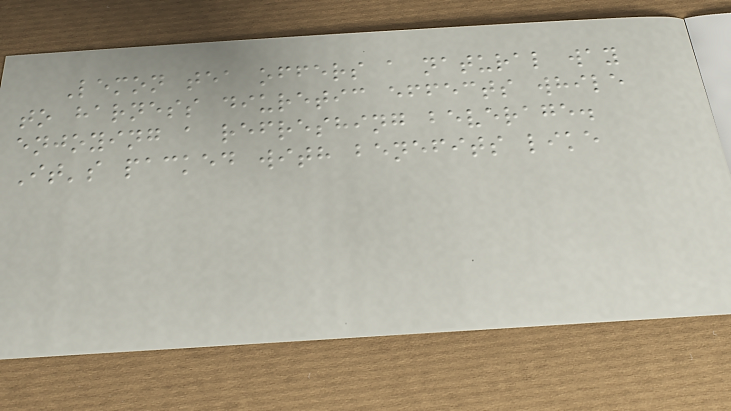Lemon tea offers a natural way
to harness diuretic effects while
enjoying a refreshing beverage.
It's packed with benefits like
